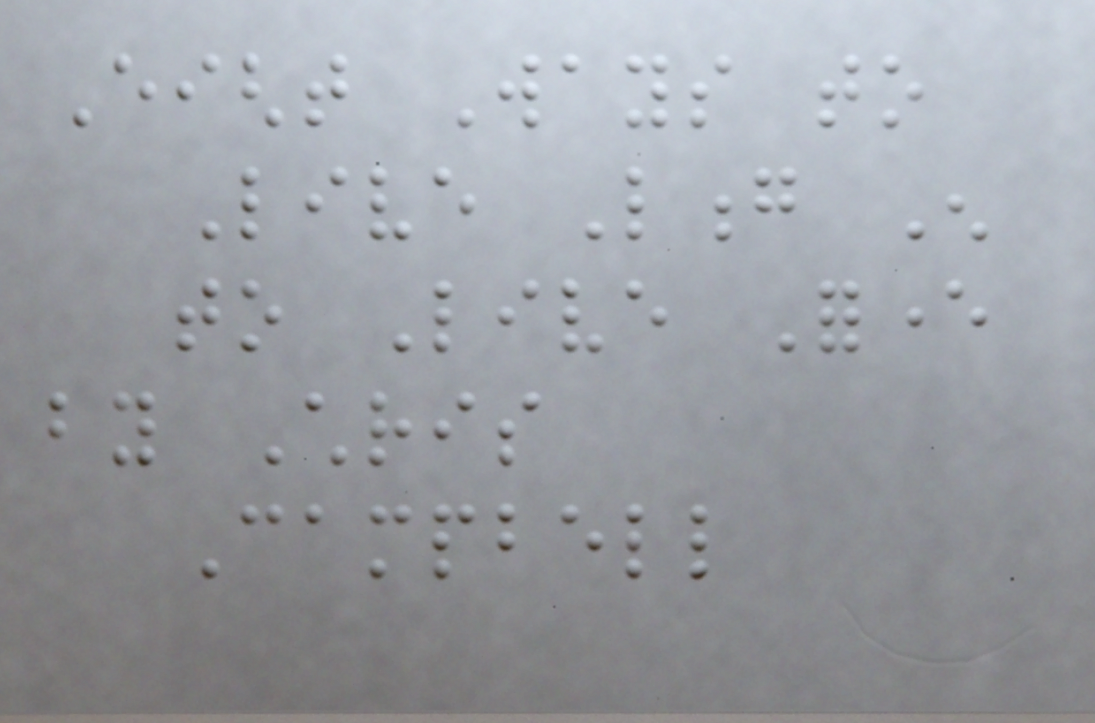Eight Ways to
Live Long Enough
to Live Forever
by Chris
Campbell
